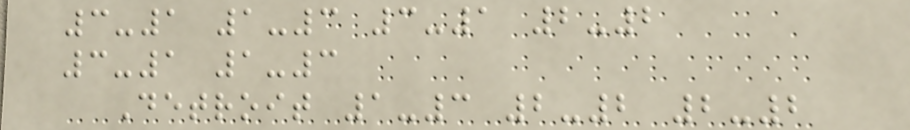3-1 1-3 3-1 2-2
3-1 1-3
Detroit 1-3 2-2 2-2
